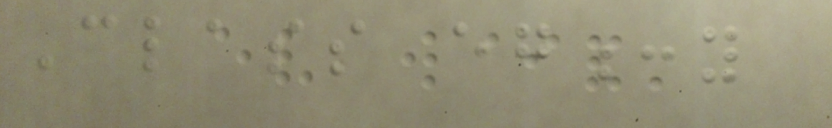Class eg:y
